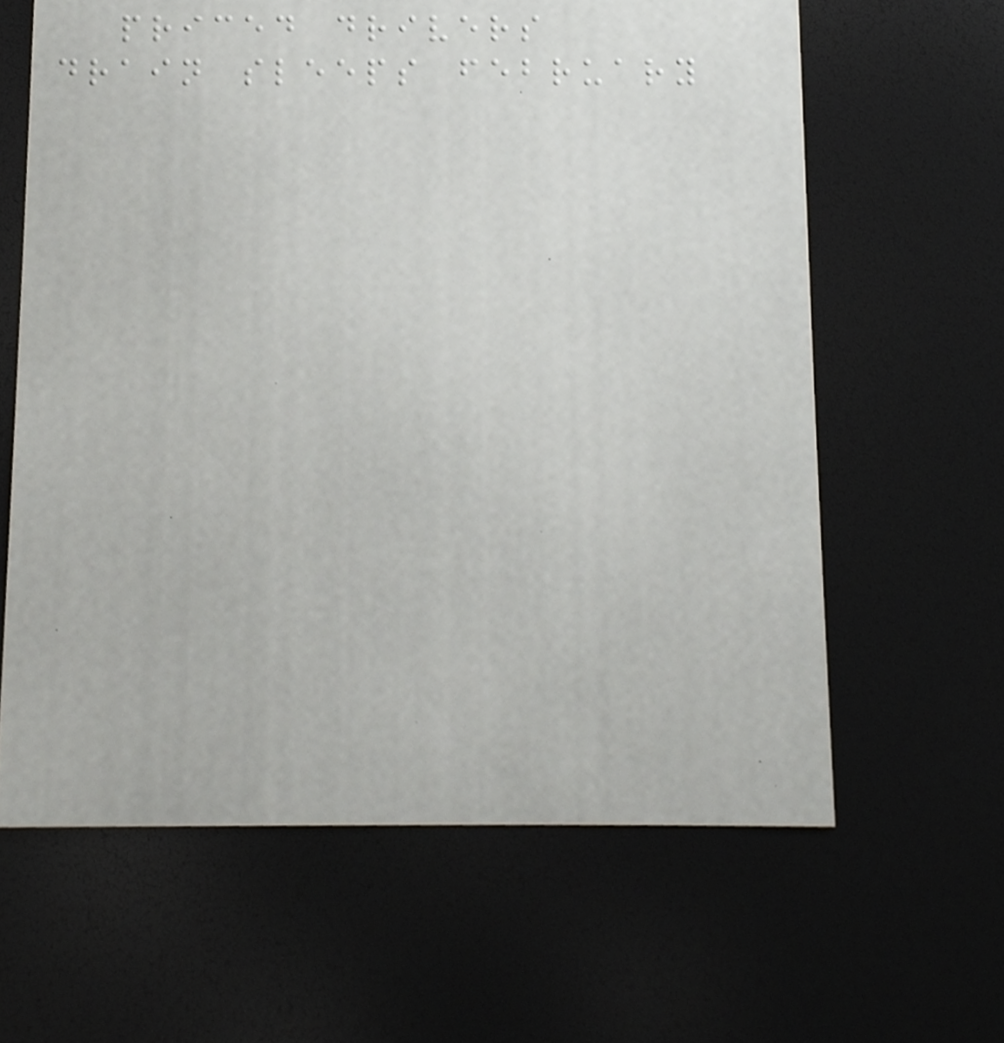priced drivers
drain sleeps february
